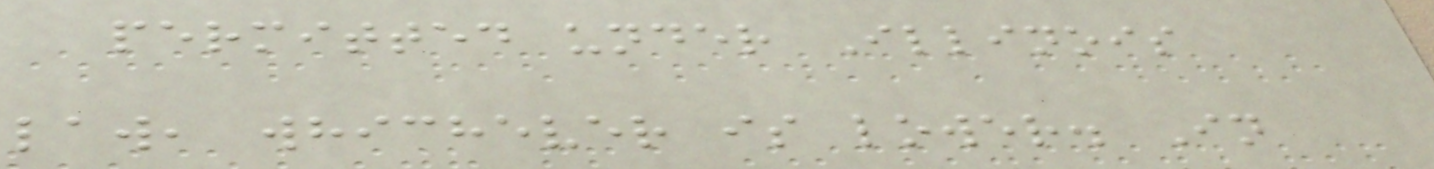permitted under Illinois
law, whichever is lower. In
